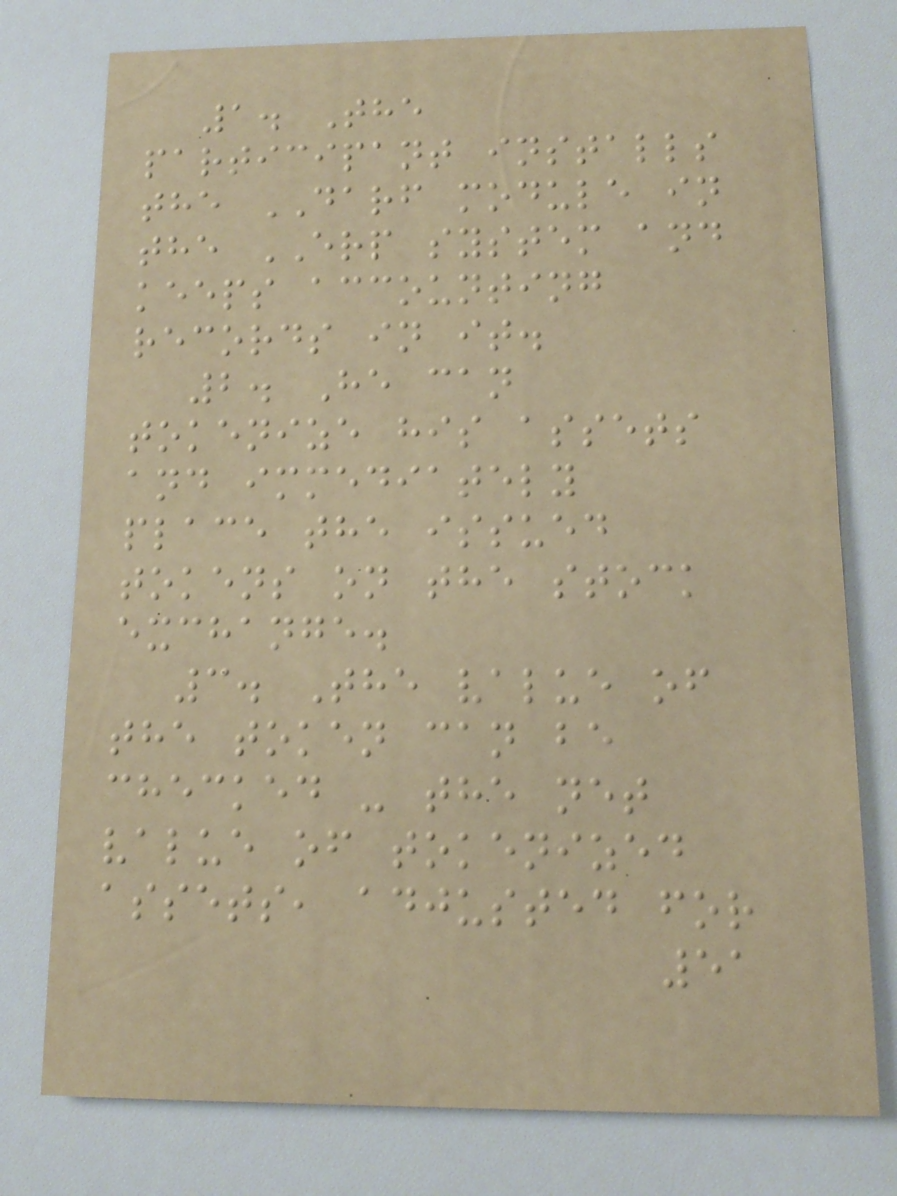1. The
participant installs
the DARF module in
the ERP system and
keeps accounting
records in it.
2. He can
tokenize his assets
and immediately
place the issued
tokens on the stock
exchange.
3. The value of
the token can be
checked - the net
value of tokenized
assets, adjusted for
51
